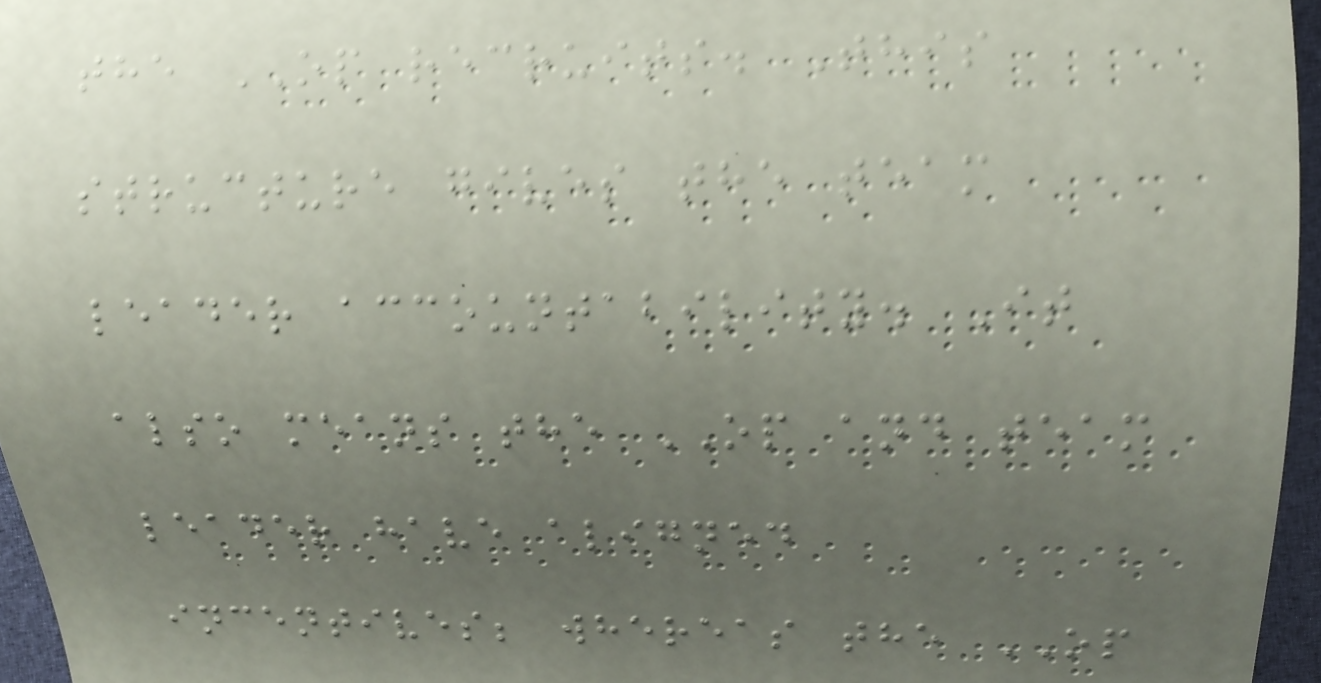the OP recruits. This
structure gives the team
leader accountability. It
also means the OP and team
leader have aligned
incentives; whereas the OP
